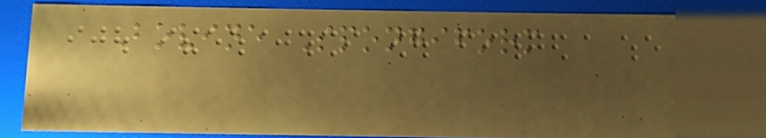Bovine Spongiform
